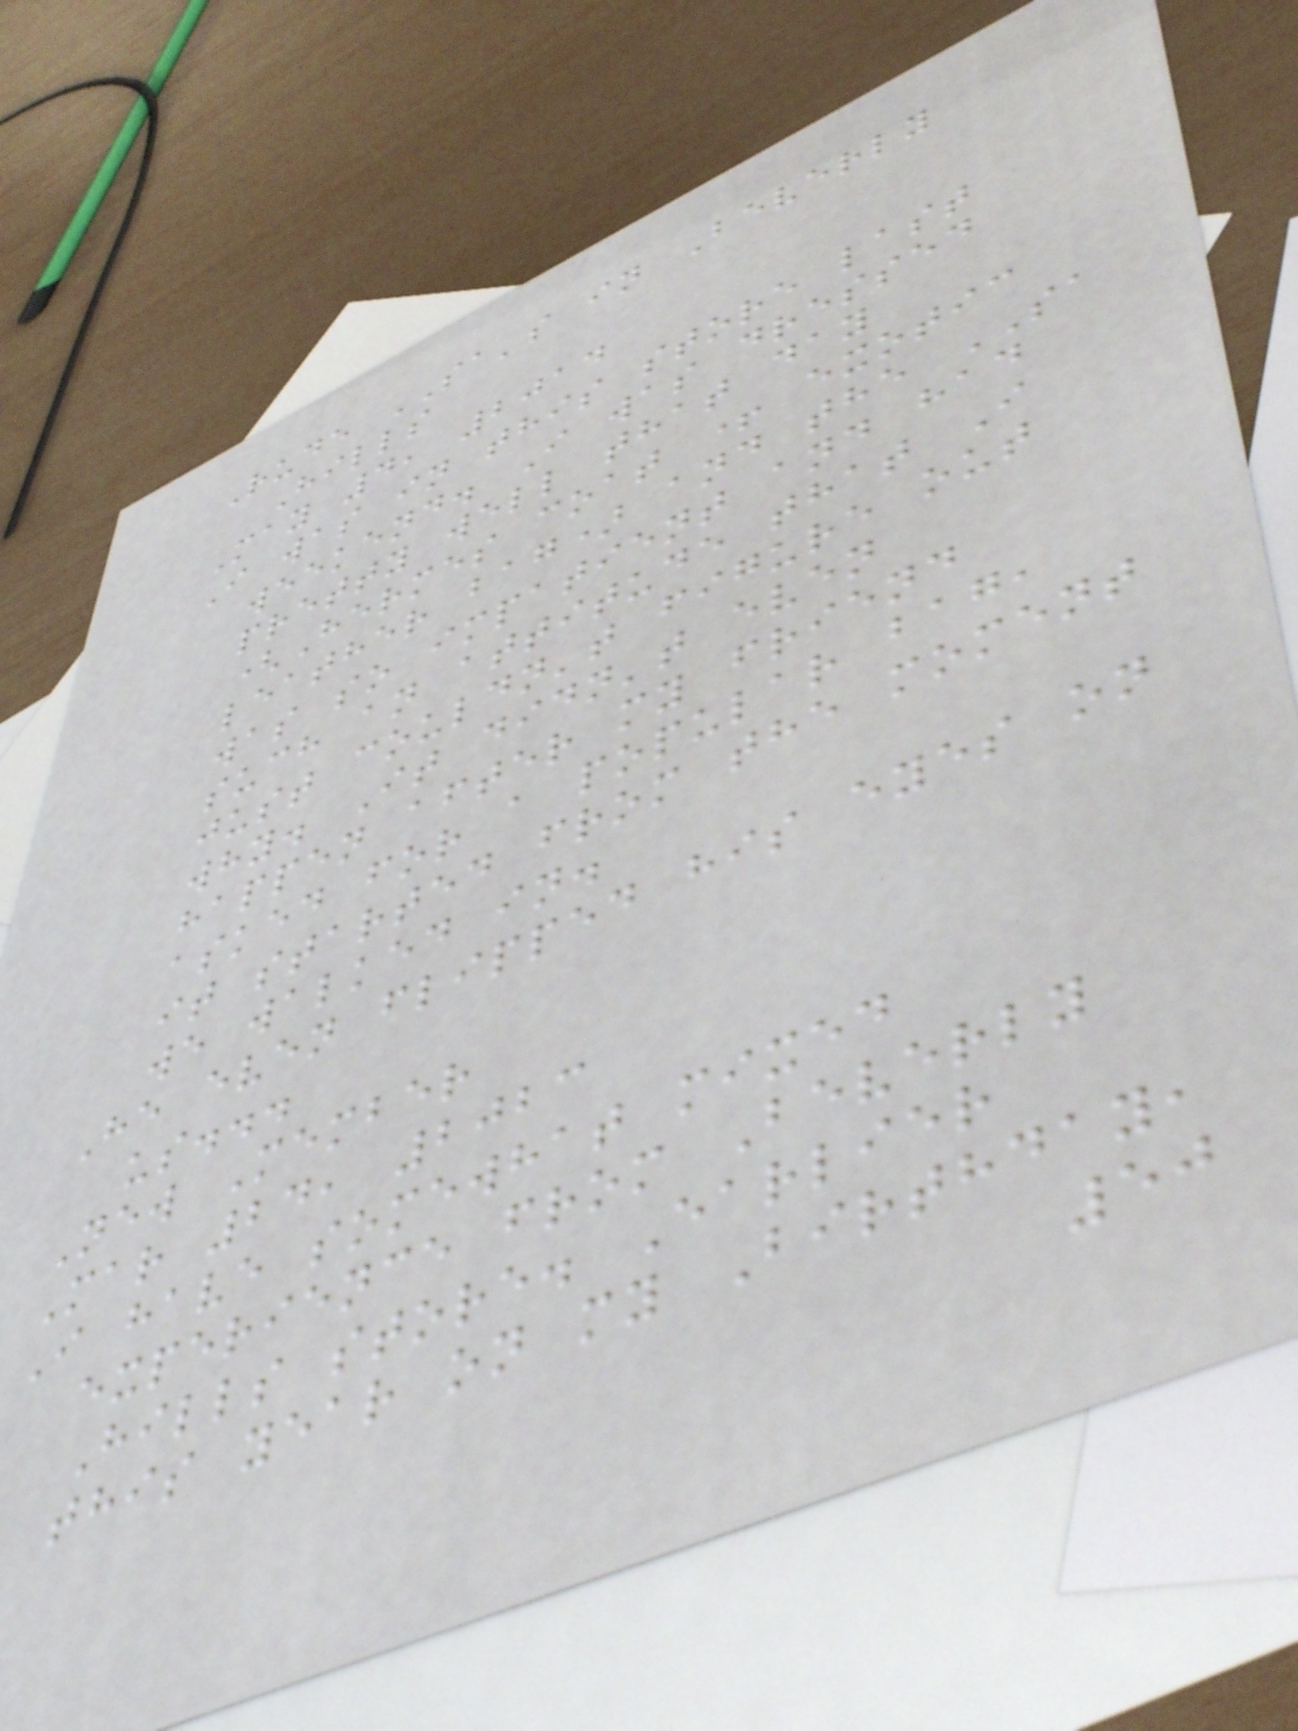Rude SA's in Beverly
Hills
May 4, 2014
I was in this store last
weekend. I was dressed
pretty well that day
(Hermes coat + exotic
leather bag) and the SA
was so impatient and had
such an attitude that I
just couldn't figure out
why. It didn't even
happen after my friend
asked for a popular bag,
it started from the moment
we walked in.
He even flipped his eyes on
us...
New Member
Mar 24, 2023
I have somewhat mixed
experience from Beverly
Hills store. Earlier
this year on my Birthday,
50
